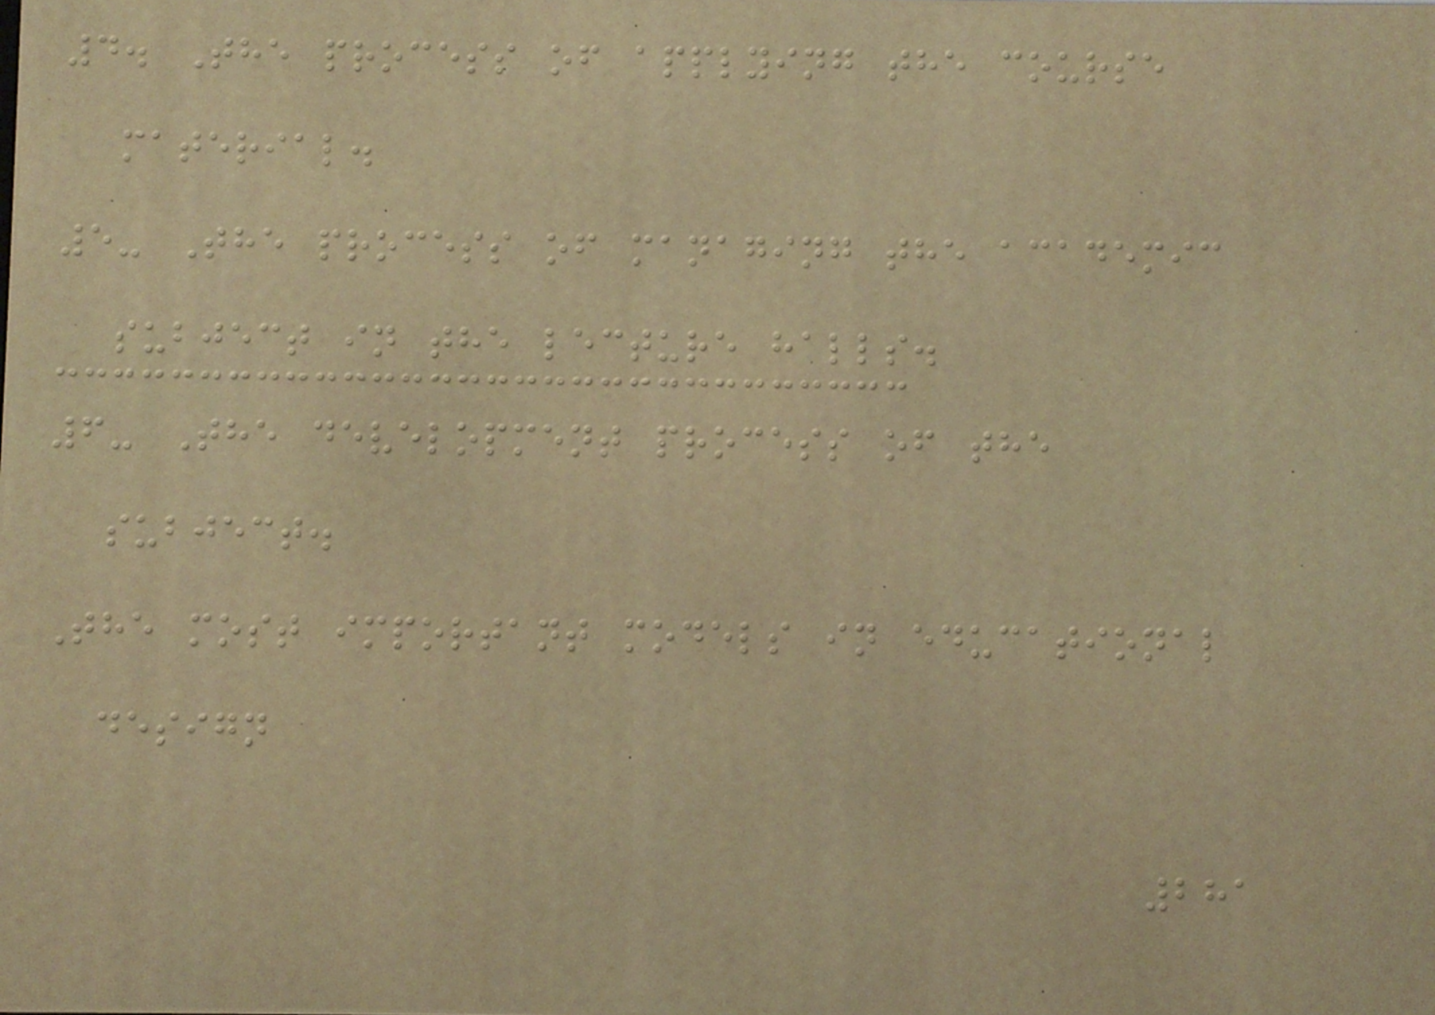4. The process of applying the course
material.
5- The process of managing the academic
subject in the lecture halls.
6- The development process of the
subject.
The most important models in educational
design
281
